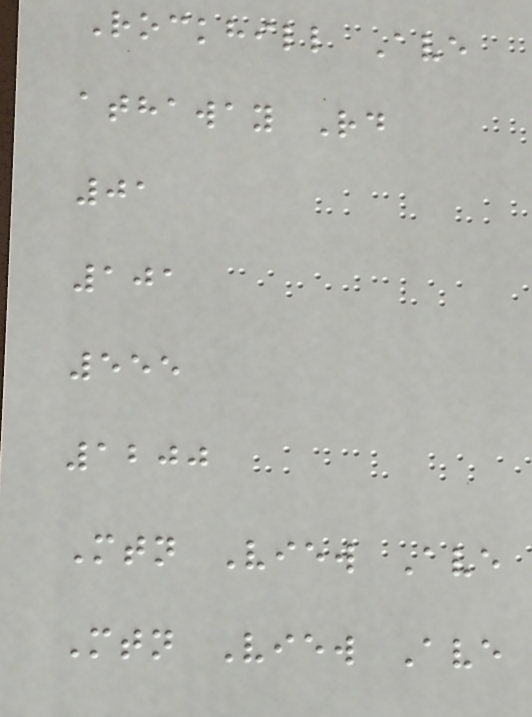Rockhill Ave
athaway Rd
01
101
555
1200
Mtn View Ave
Mtn View Ave
